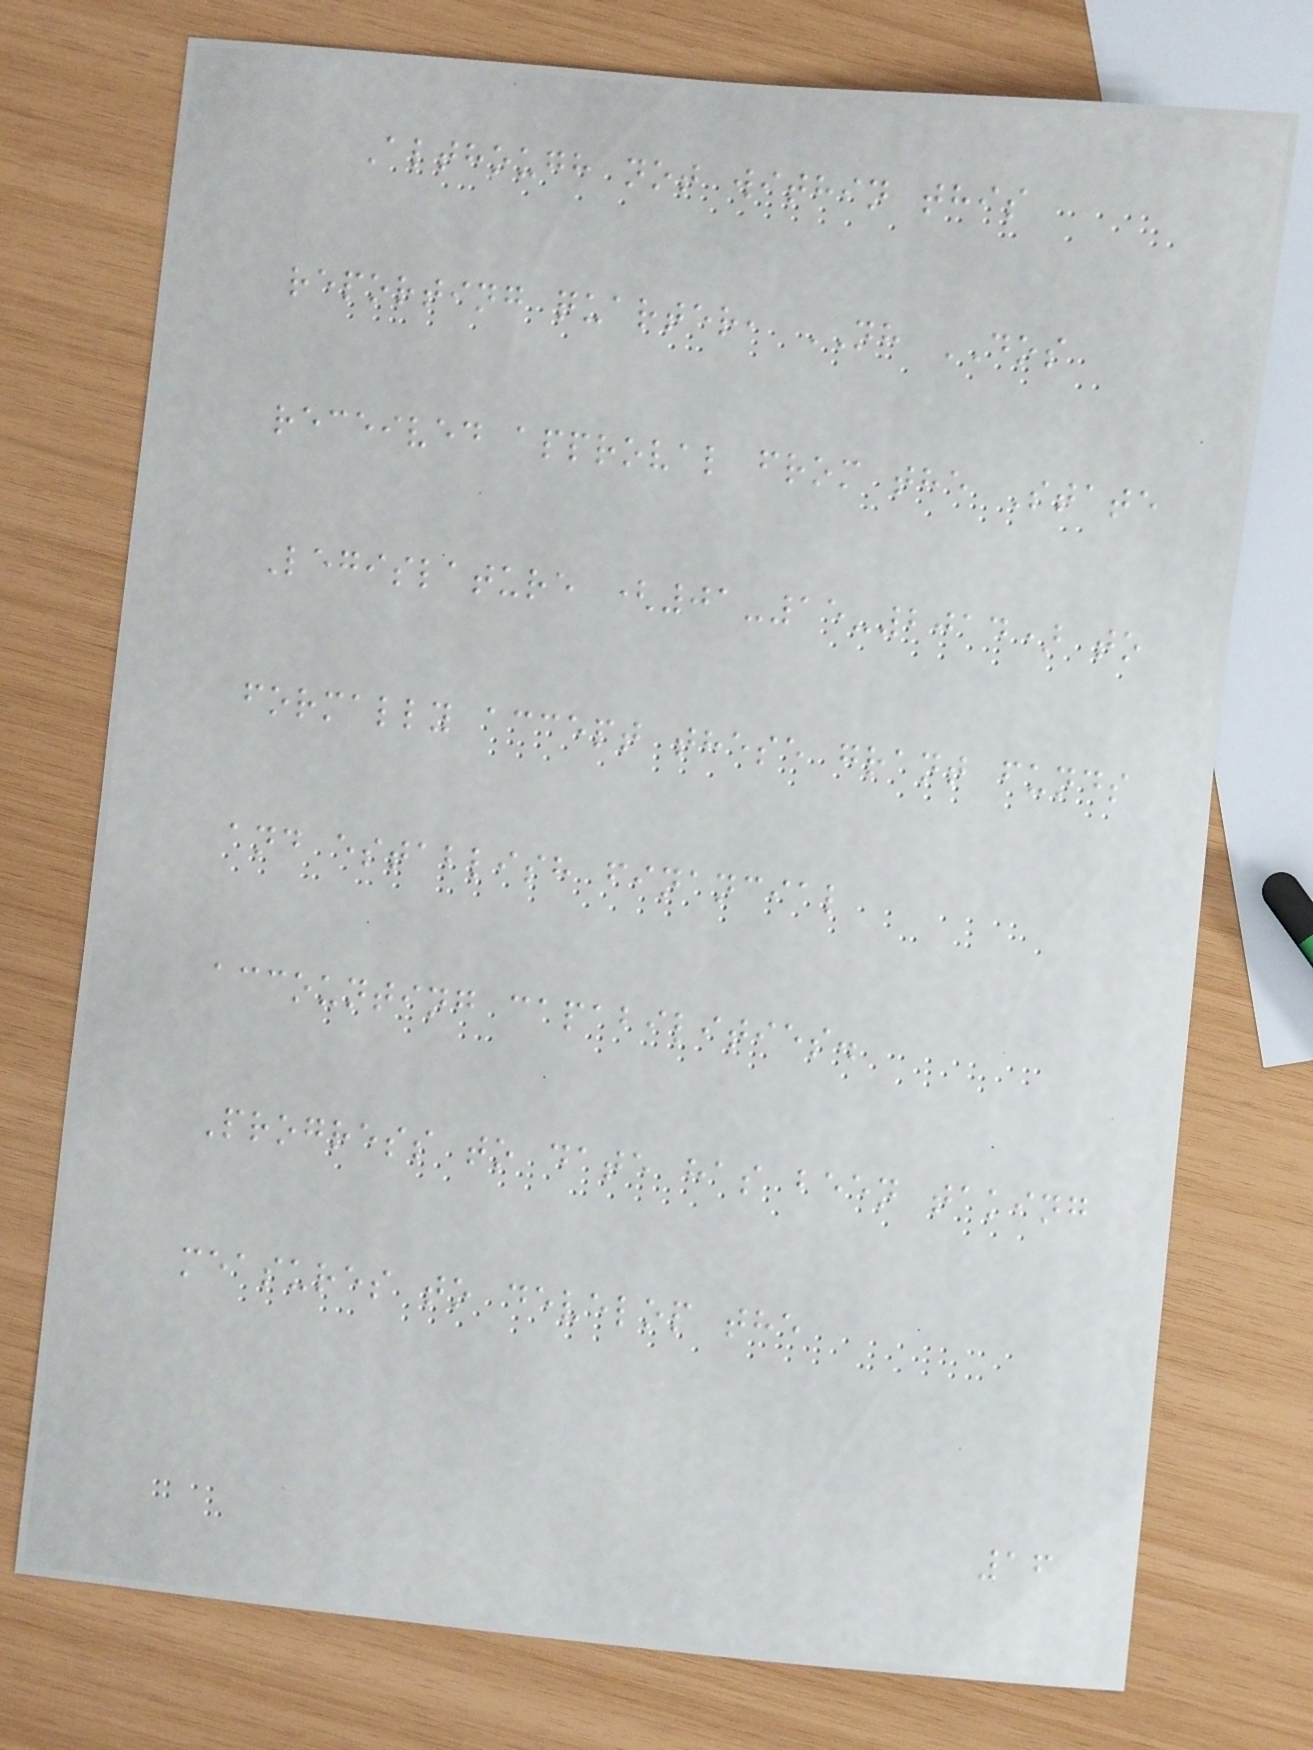Although not within this
reporting quarter, NH DOS
received approval from the State
Legislature (01-15-2014) to
formally accept these grant funds
and establish financial
accounting capabilities.
Progress to date has been taking
measures to develop the
16
